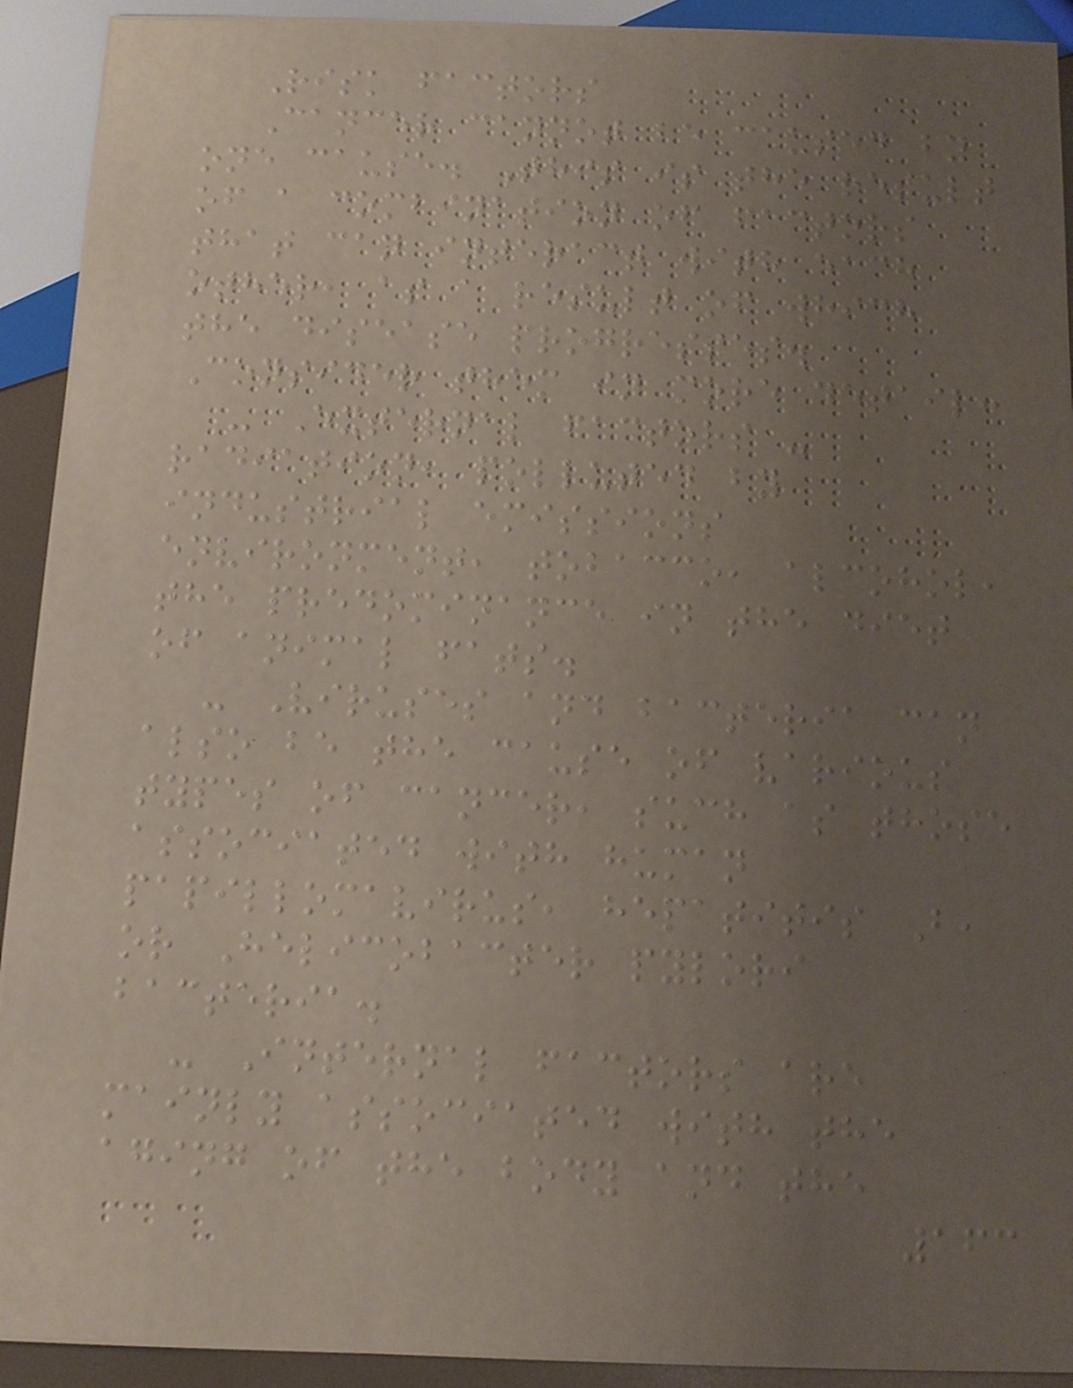Risk factors
Cancer cannot be caused by
one cause. This is the result
of a combination of factors
that can interact with each
other, as a result of which
the disease progresses.
Consider them in more detail:
- External factors -
radiation, polluted by
industrial emissions
environment, tobacco, alcohol,
the predominance in the diet
of animal fats.
- Viruses and bacteria can
also be the cause of various
types of cancer, such as those
associated with human
papillomavirus, hepatitis B,
or Helicobacter pylori
bacteria.
- Internal factors are
mainly associated with the
aging of the body and the
163
